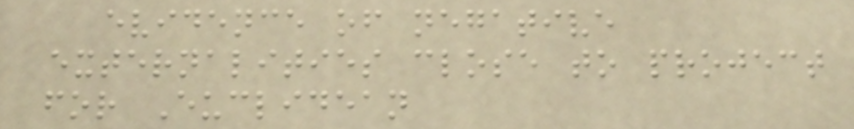evidence of negative
externalities close to project
for Euclidean
